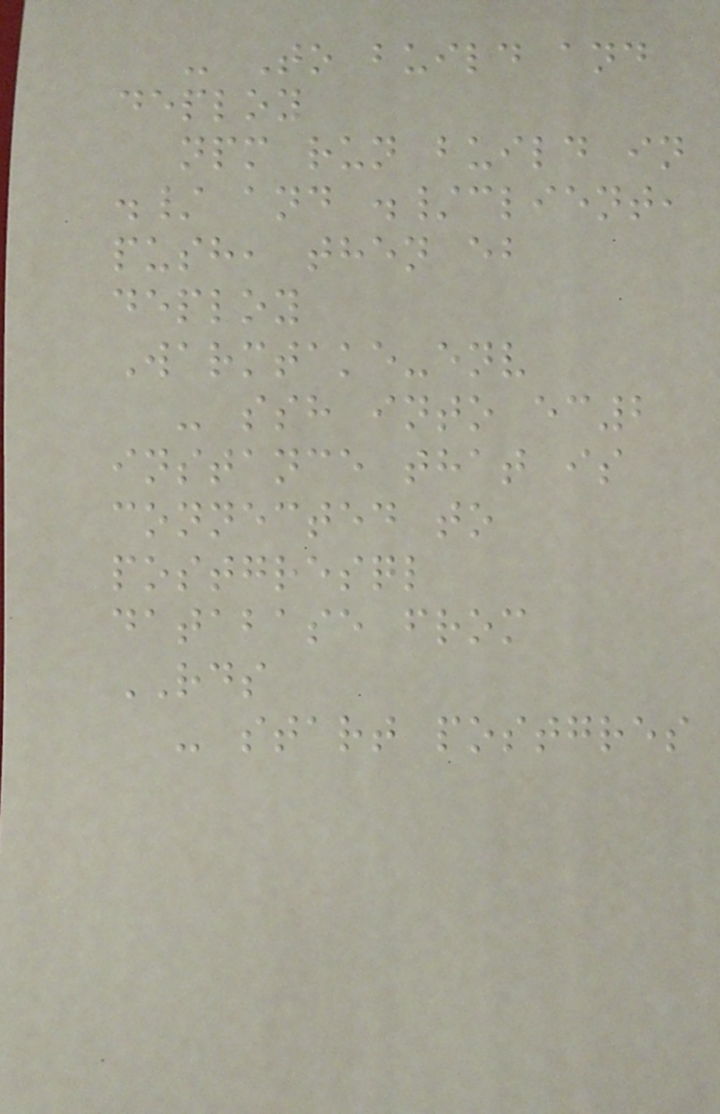- To build and
deploy
npm run build in
./ and ./client,
push, then eb
deploy
Warmtake-env
- ssh into ec2
instance that is
connected to
postgresql
database from
RDS
- start postgres
